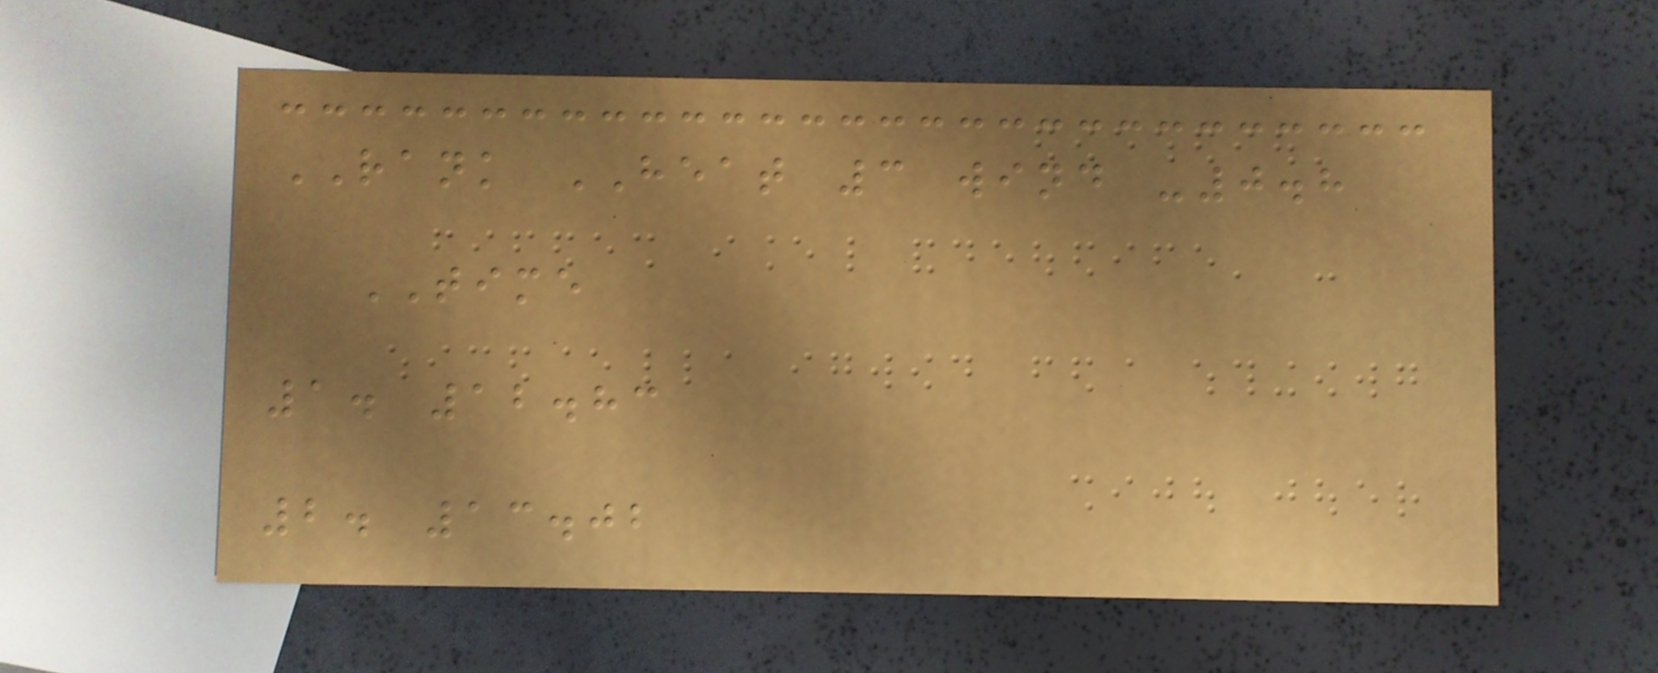RANK HEAT 3 wind -0.8
TIME
1. 12.83
2. 13.02
